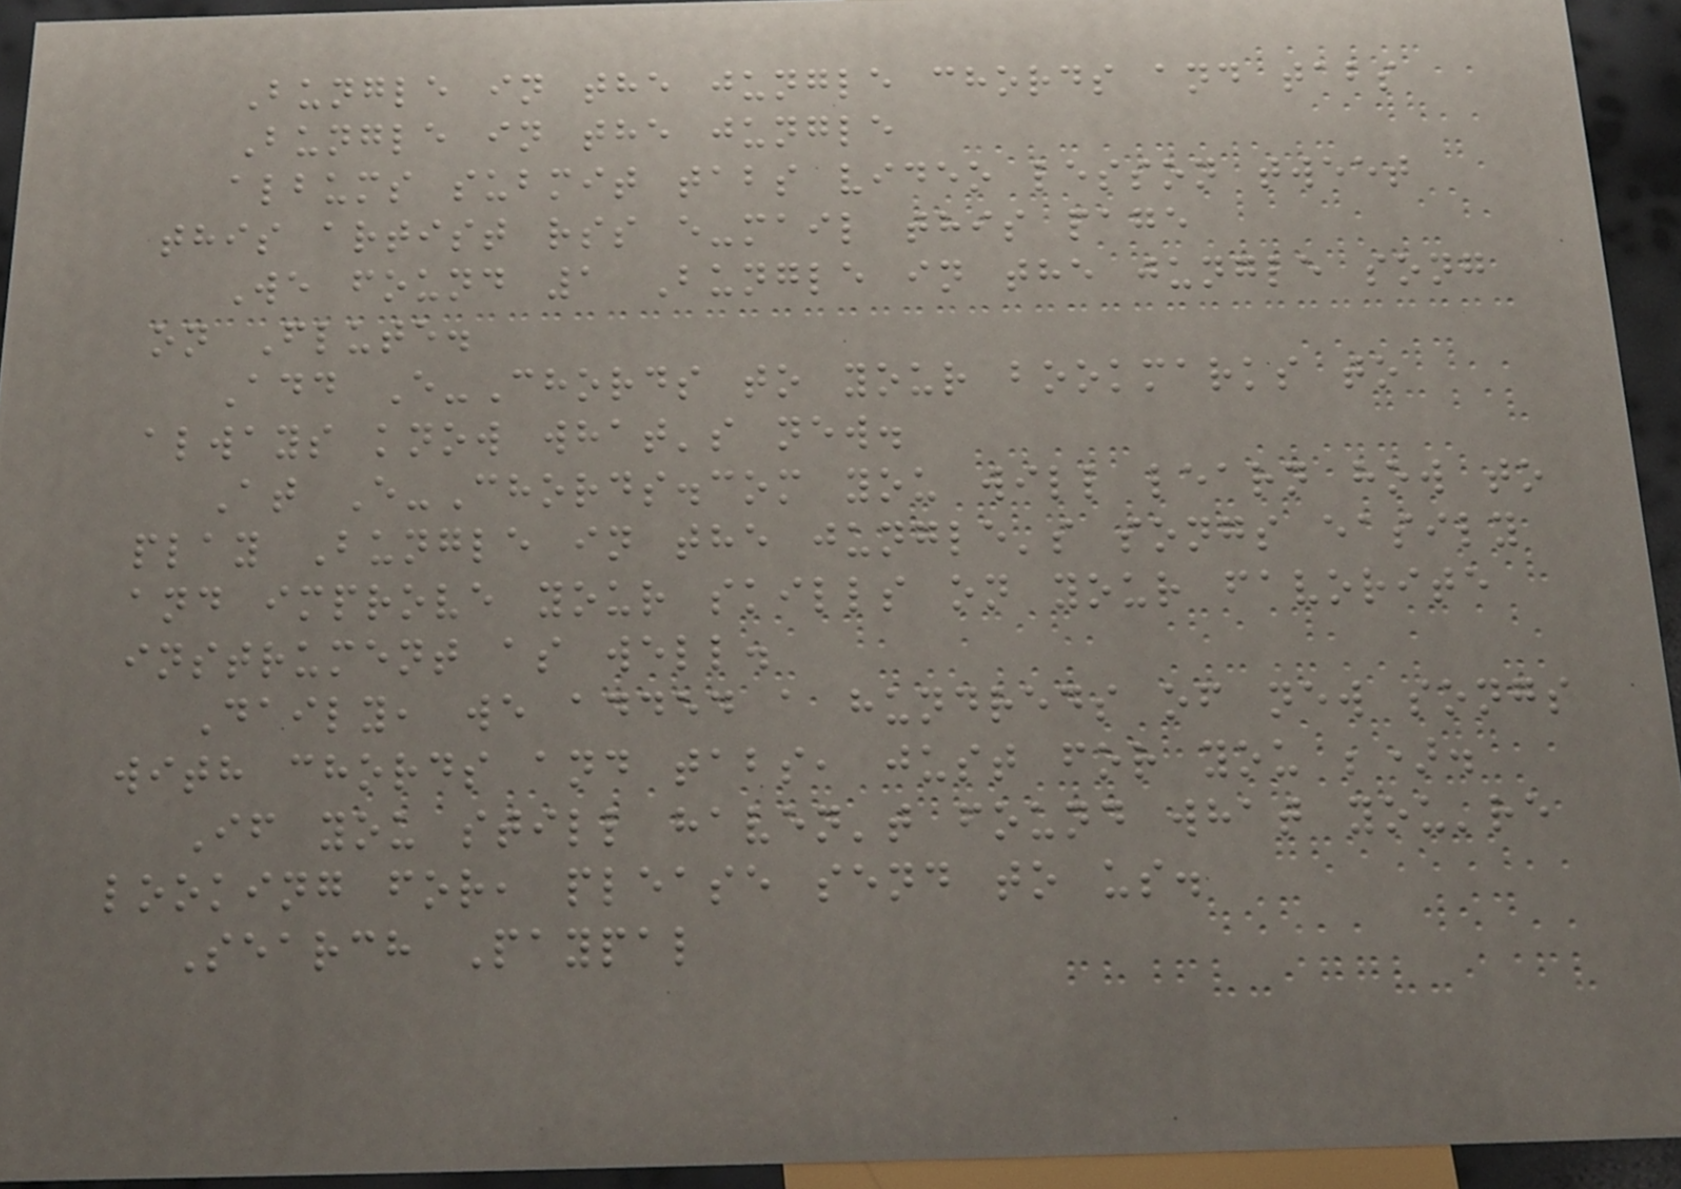Bungle in the jungle chords and tabs
Bungle in the jungle
albums submit tabs video lesson tweet
this artist rss e-mail this page
We found 1 Bungle in the jungle song
on Flute.
Add E-Chords to your bookmarks to
always know what's new.
At E-Chords.com you will learn how to
play Bungle in the jungle's songs easily
and improve your skills on your favorite
instrument as well.
Daily, we added a hundreds of new songs
with chords and tabs, just for you ;).
If you still haven't found what you're
looking for, please send to us.
Search Paypal
